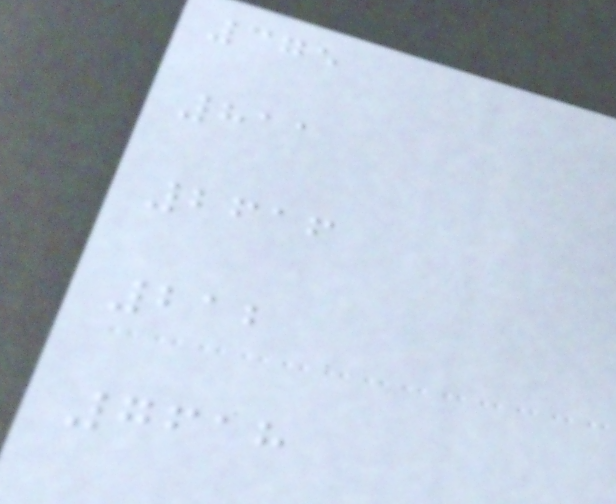375
811
2616
212
7618
